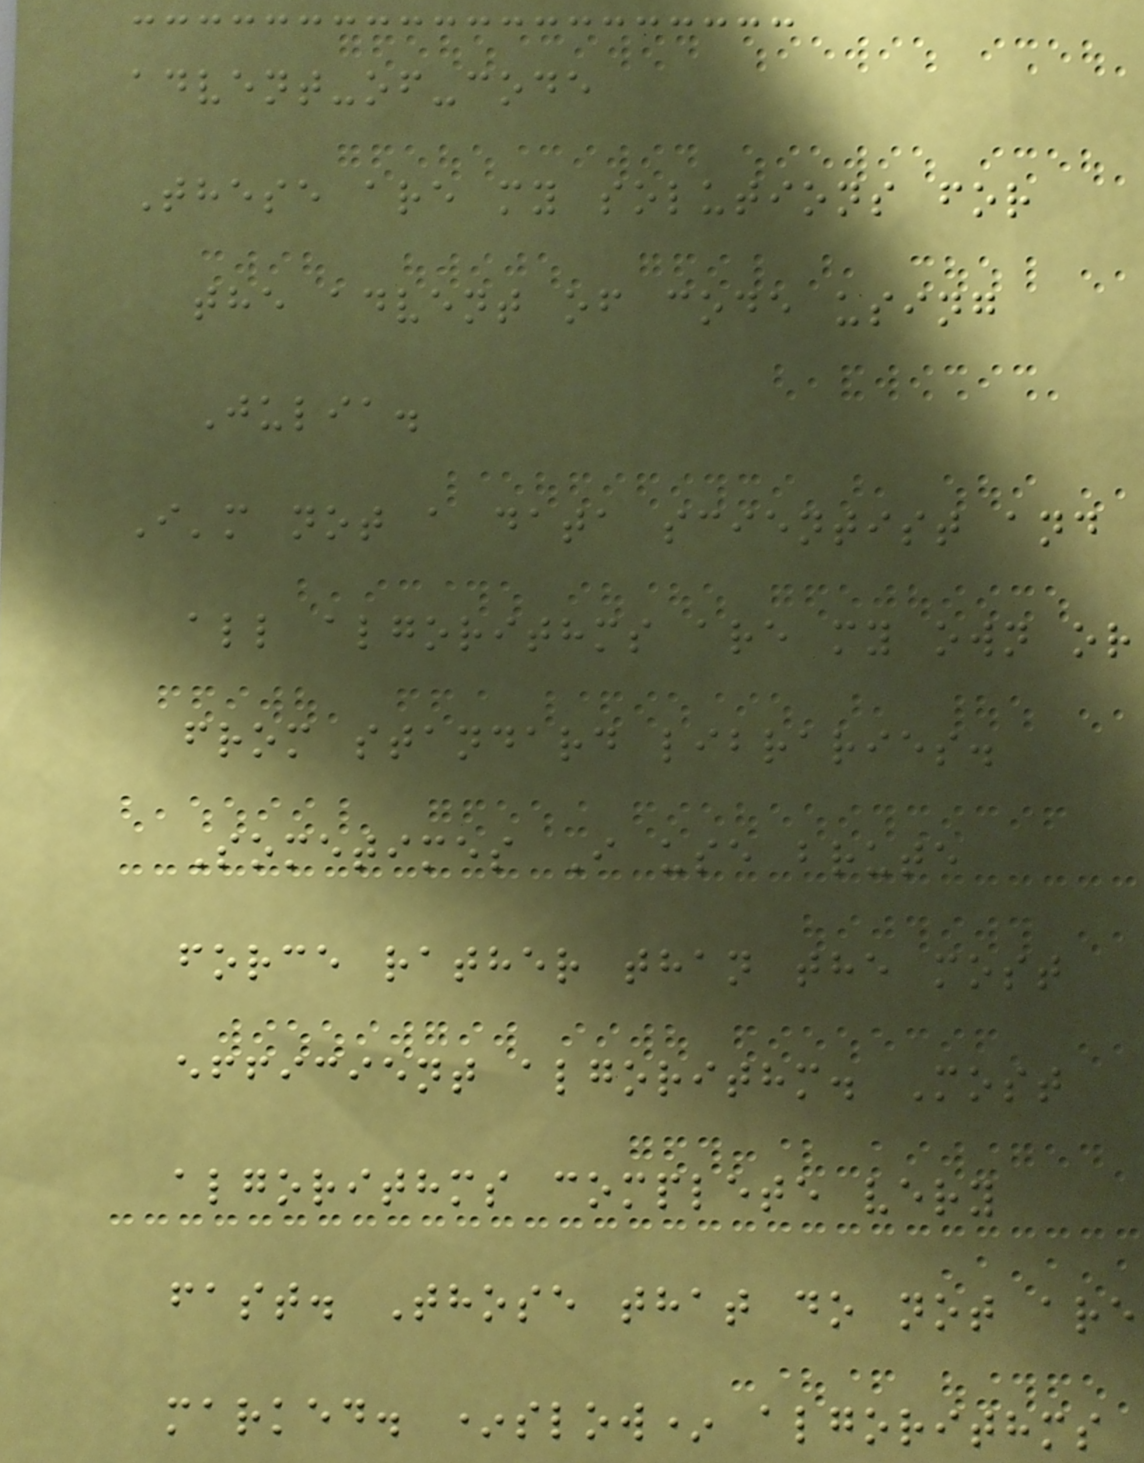advent-of-code
These are my solutions for
the advent of code using
Julia.
I'm not a data scientist and
all algorithms are my own or
from standard libraries.
Sometimes I use brute
force rather than the most
efficient algorithm. Most
algorithms complete very
fast. Those that do not are
marked. *slow* algorithms
